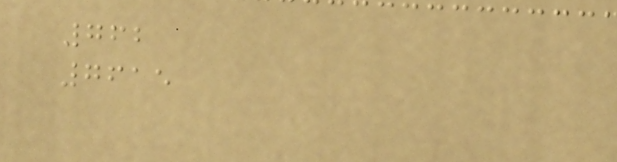762
7615
